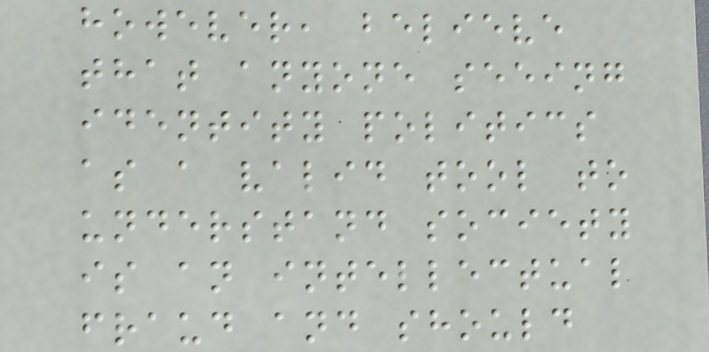however, believe
that anyone seeing
identity politics
as a valid tool to
understand society
is an intellectual
fraud and should
